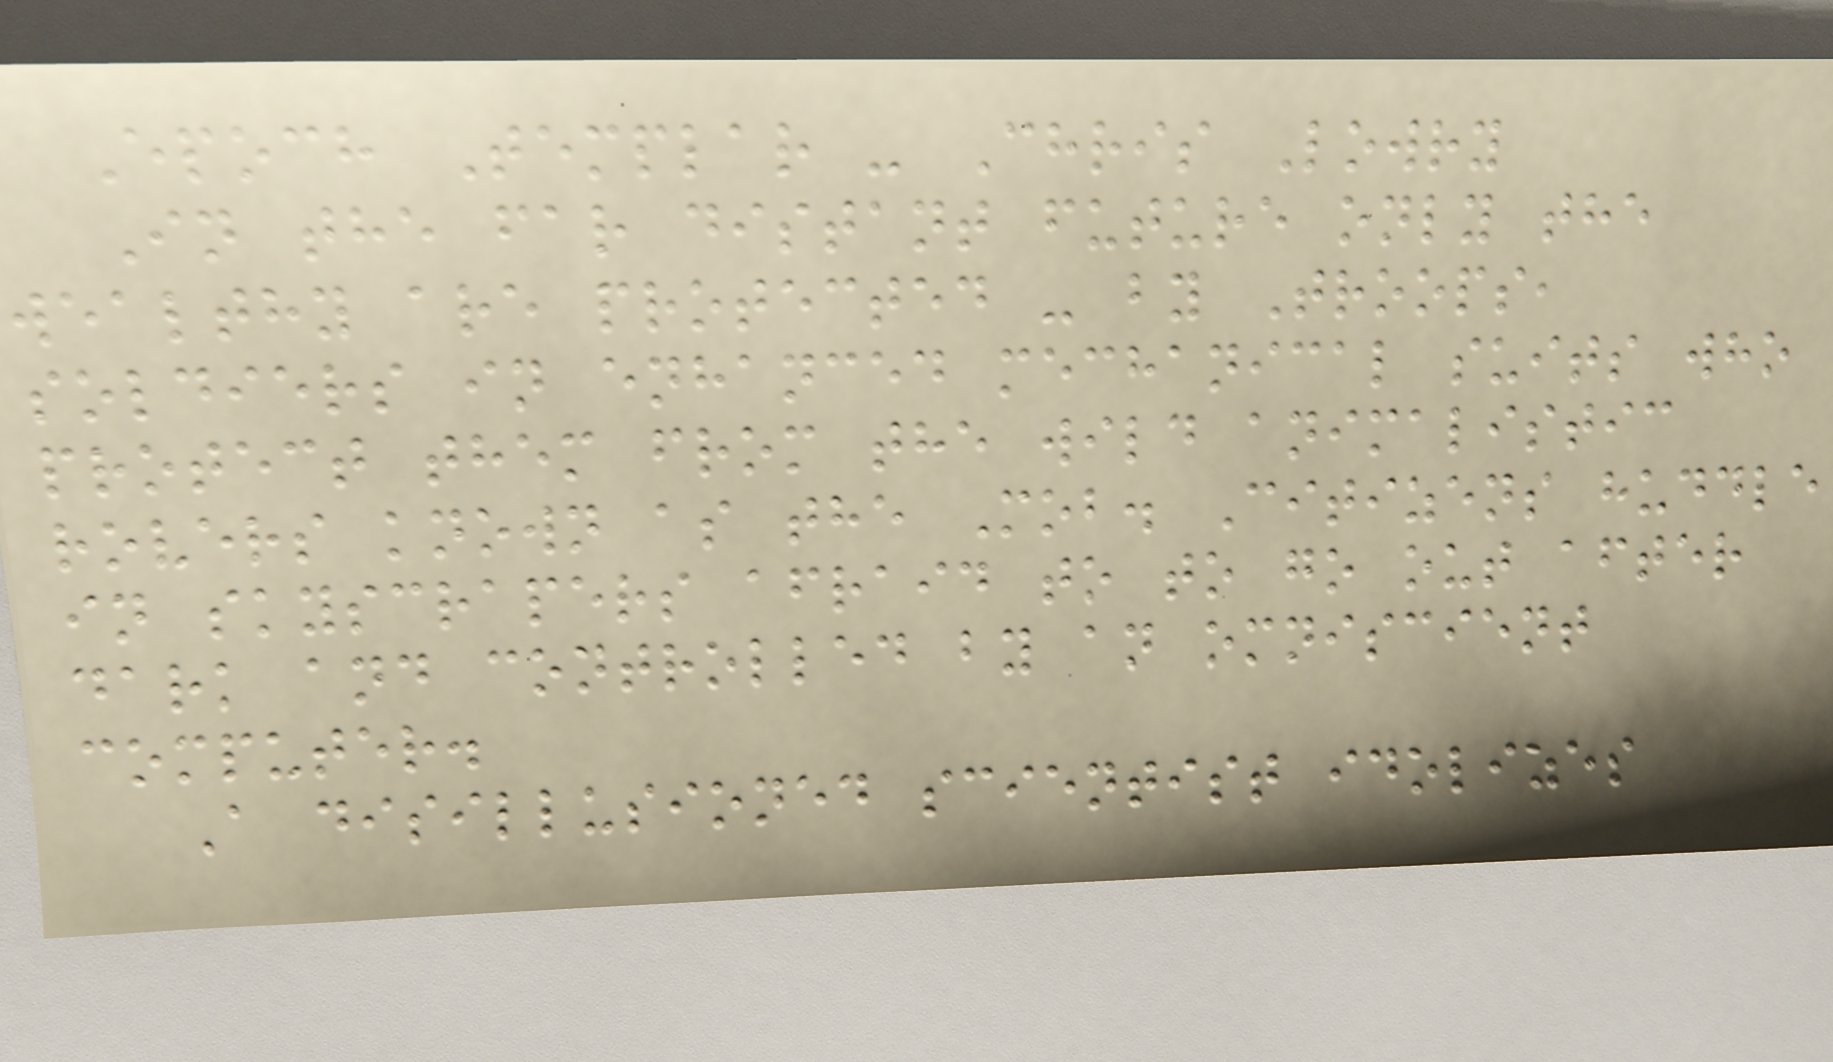Epoch Templar - Chris Lowry
In the far distant future only the
wealthy are protected - by Troops,
soldiers in enhanced mechanical suits who
protect them from the wild animalistic
rovers known as the Mob. Citizens huddle
in skyscrapers afraid to to go out after
dark and controlled by an omniscient
computer.
A disillusioned scientist idolizes
